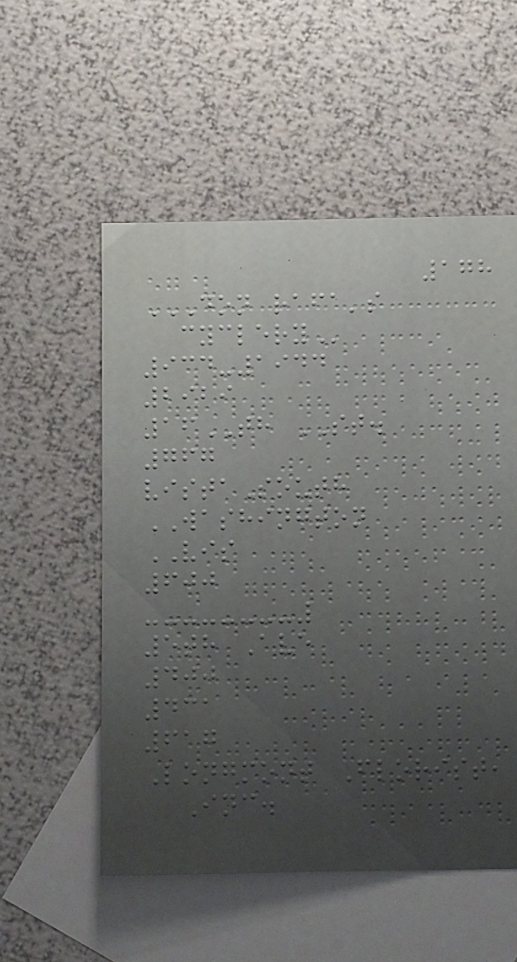178
DON RAFA'S
CYCLERY
934-1944
2929
16TH ST.
767
vistaSouth
WASHINGTON
VIS
600
5th Ave
400
431
617
Longmont Florist,
Inc.
